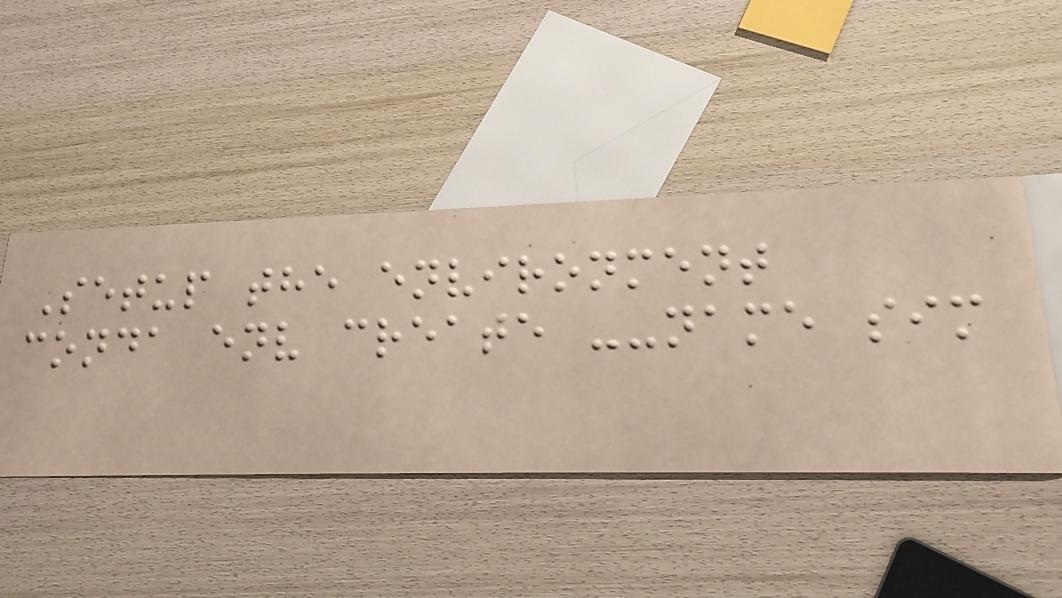Setup the environment
conda env create --name sim
